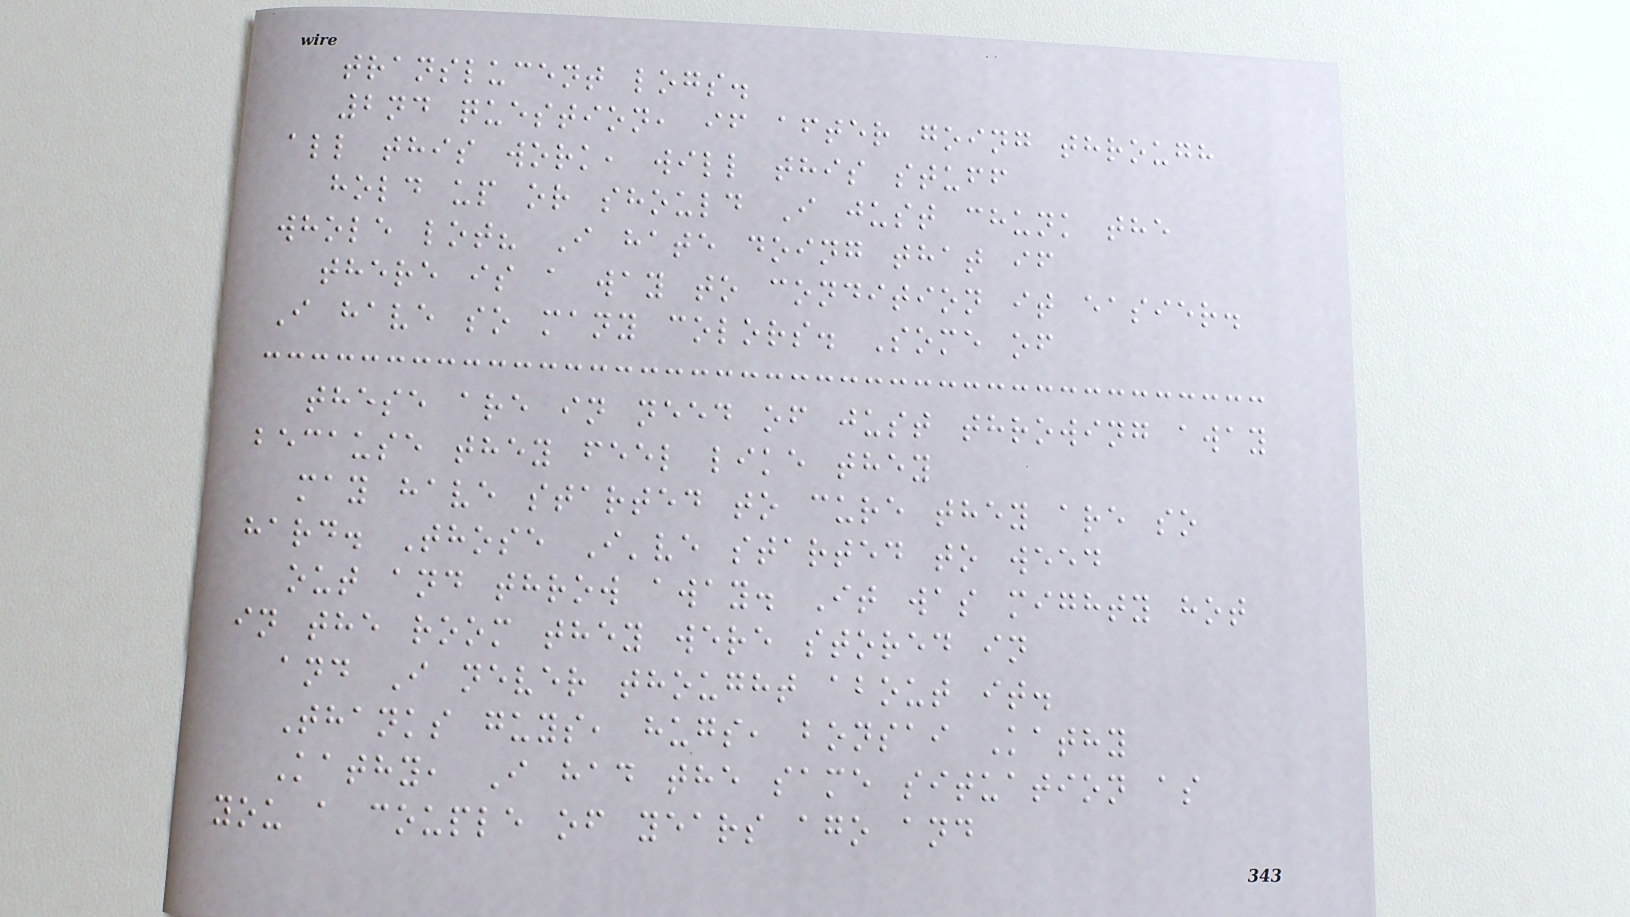translucent logs.
2nd question, if after going through
all this work, will this stuff
hold up or should I just chunk the
whole lot? I hate doing that if
there is a way to condition it easier.
I have so many colors. Some of
these are in need of just throwing away
because they feel like they
may have started to cure they are so
hard. Those I've started to weed
out and throw away. It was mighty hot
in the room they were stored in
and I never thought about it.
Thanks guys, hugs, bonsai Kathy
Kathy, I had the same situation as
you a couple of years ago and
